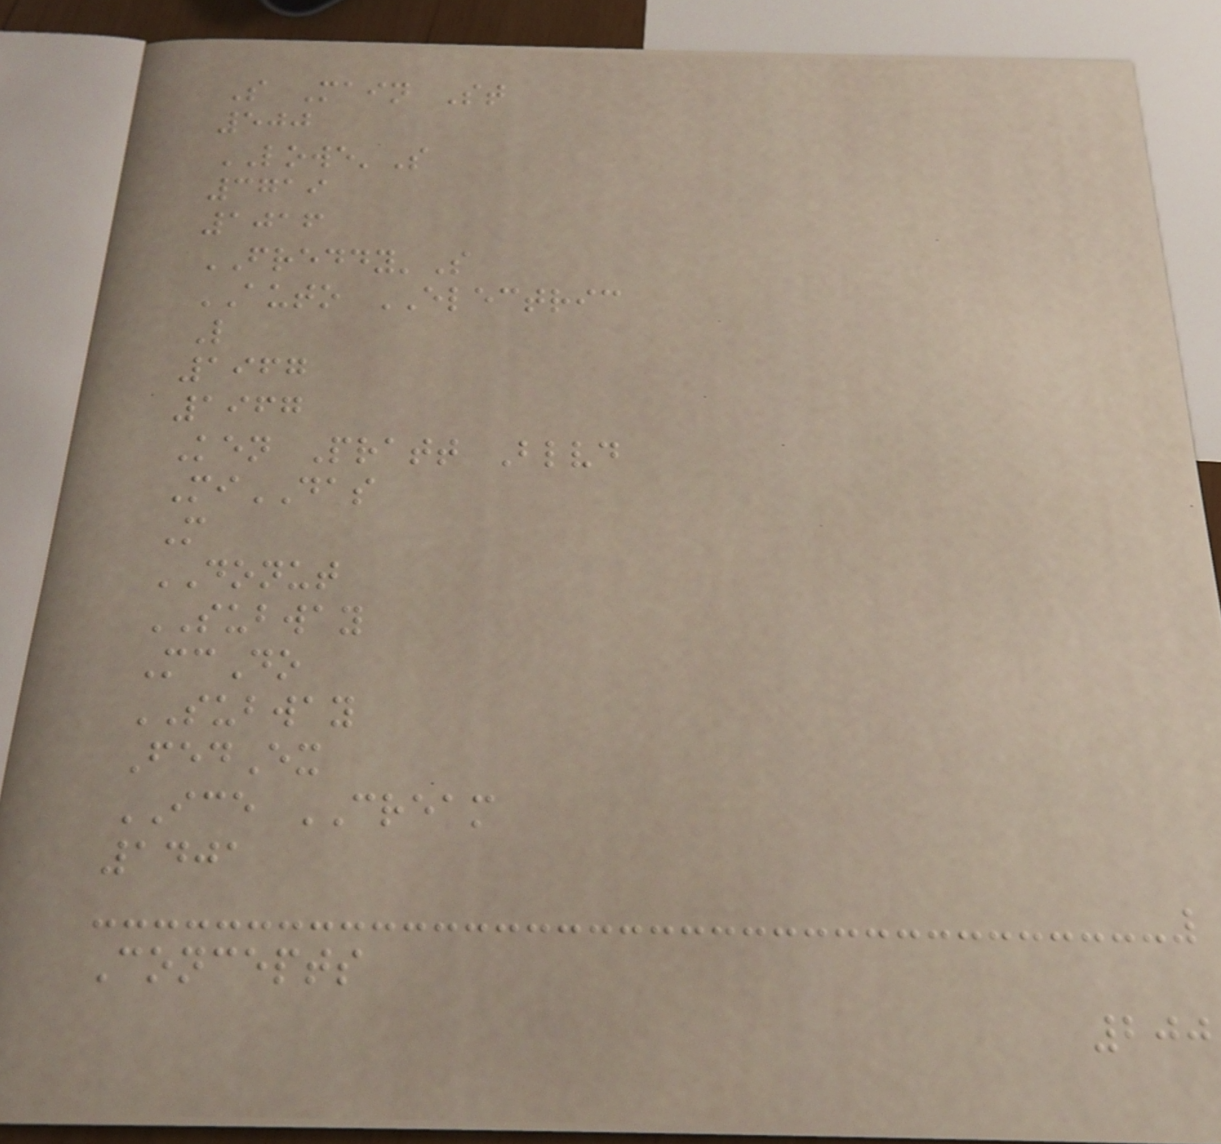S Main St
500
LOWE'S
3719
1016
FREDDY'S
AUTO ELECTRIC
L
1967
1967
Ken Pratt Blvd
MiDAS
M
DONUT
SUBWAY
McDo
SUBWAY
FedEx
ICE CREAM
1401
Concepts
200
